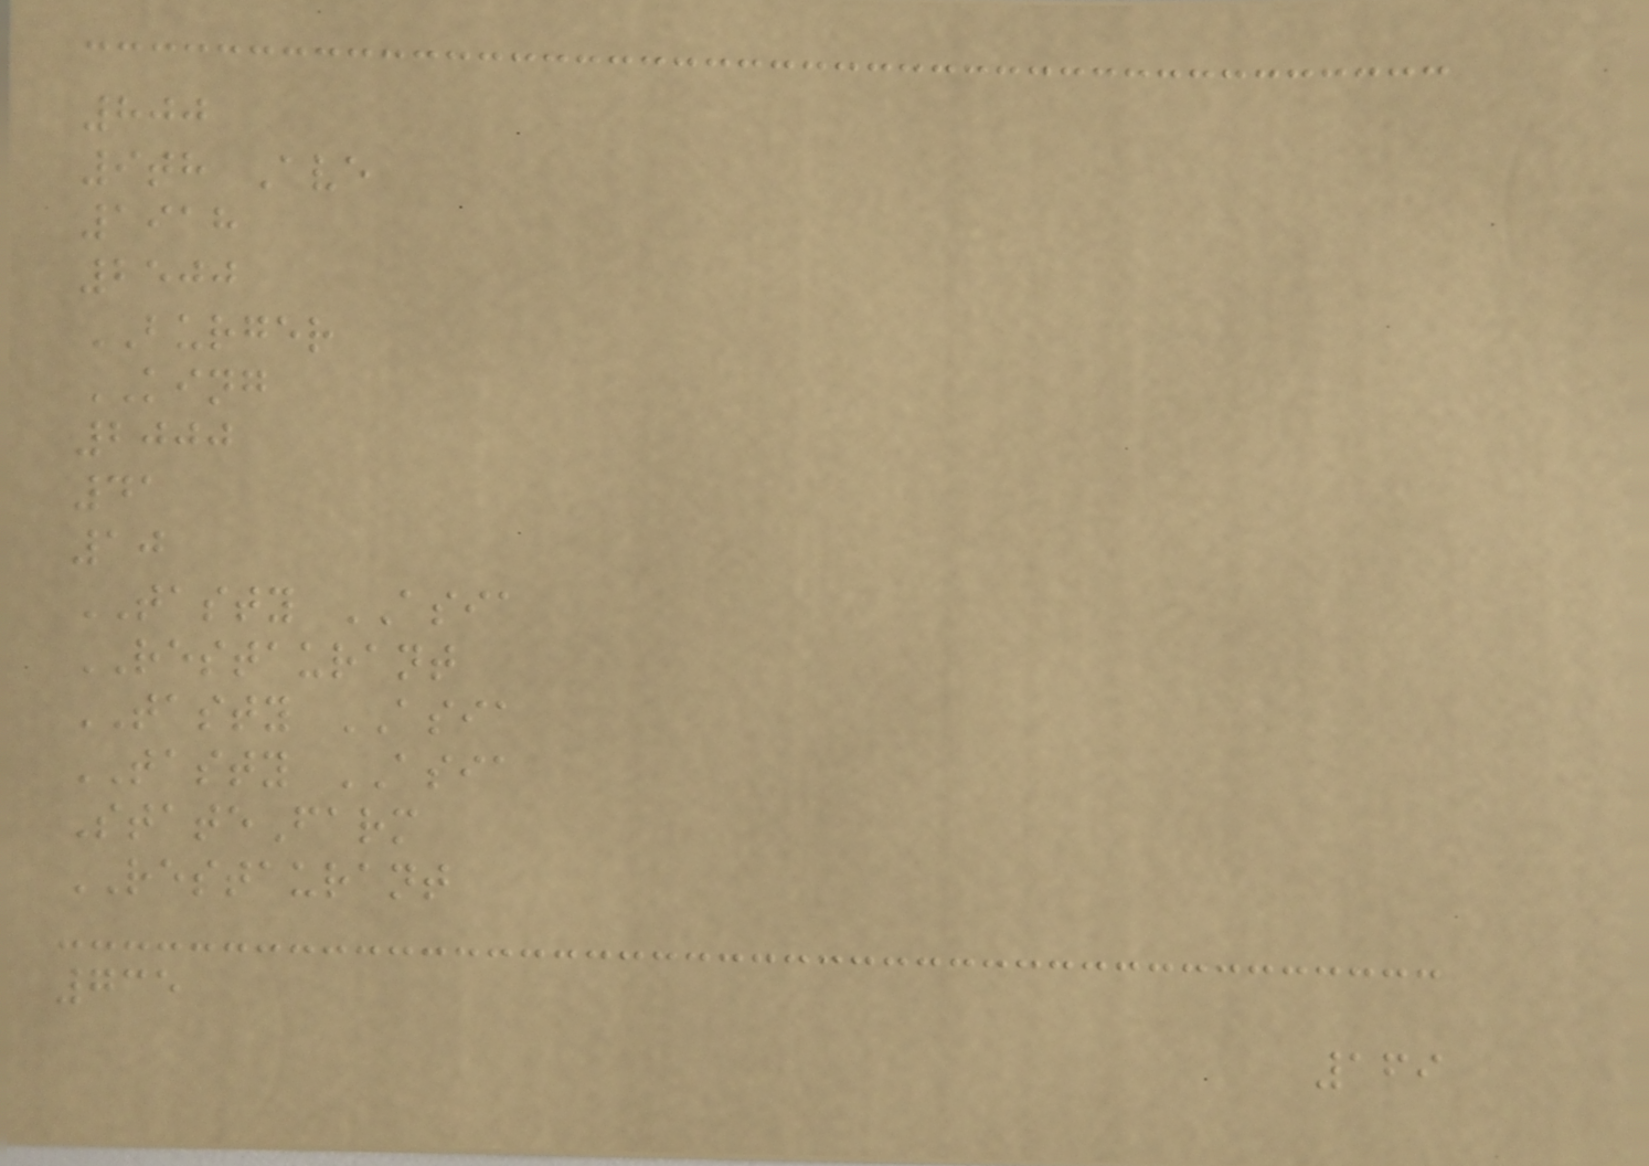800
9th Ave
1918
2500
BURGER
KING
2000
41
10
TASTY ASIA
RESTAURANT
TASTY ASIA
TASTY ASIA
StateFarm
RESTAURANT
735
169
